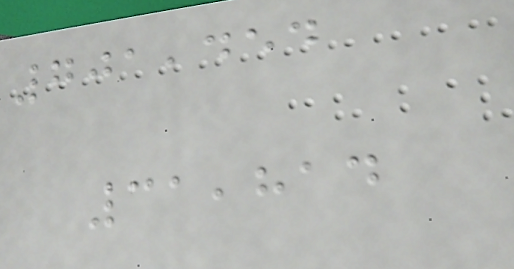701,454
31,814
